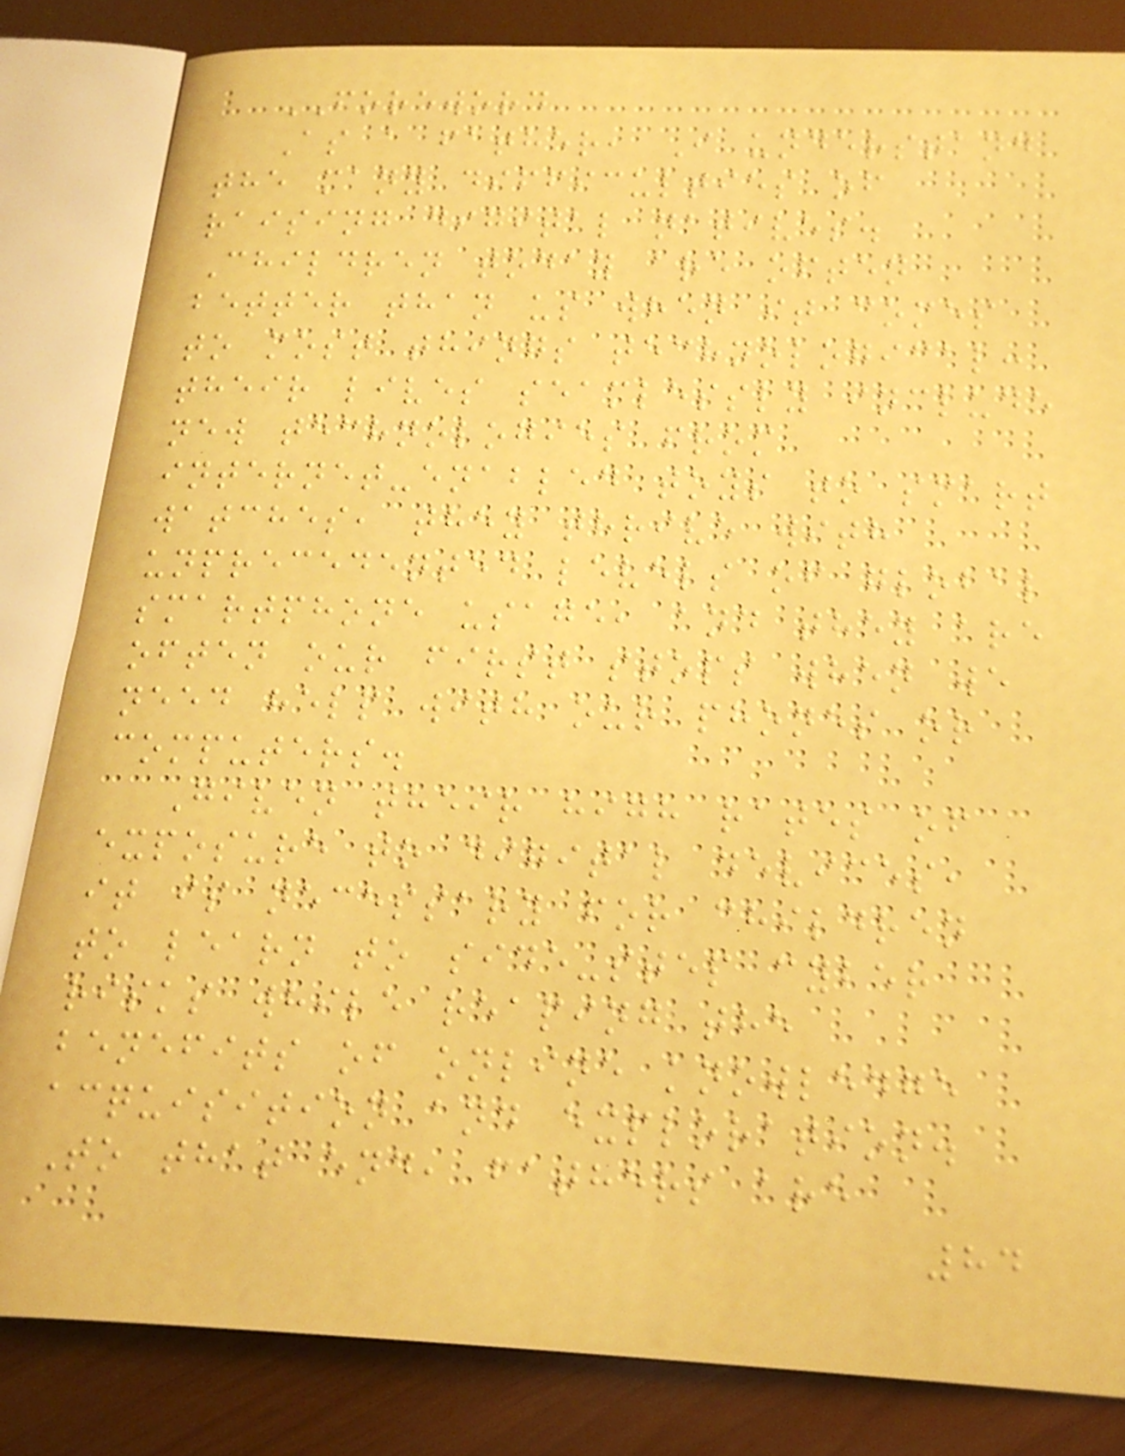FOREWORD
As a father, I understand
the many difficulties of
raising digital natives.
Children today are often
better than us when it comes
to most things technological:
their lives seamlessly include
new technologies from
internet-enabled toys to smart
watches, they thrive with
unprecedented levels of global
smartphone usage, and they are
often our first stops when we
need help with our phones or
computers.
Given their high rates of
exposure to digital devices,
it is necessary for children
to learn to side-step cyber
risks while reaping the
benefits of online knowledge
acquisition and exploration.
To that end, fathers are
84
